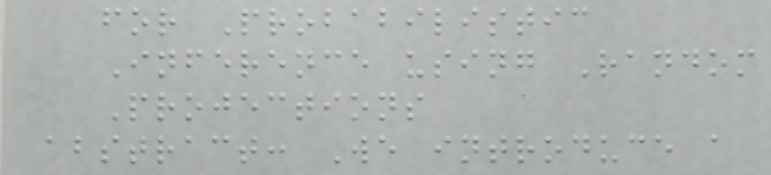for Probabilistic
Inference using Random
Projections
abstract: We introduce a
